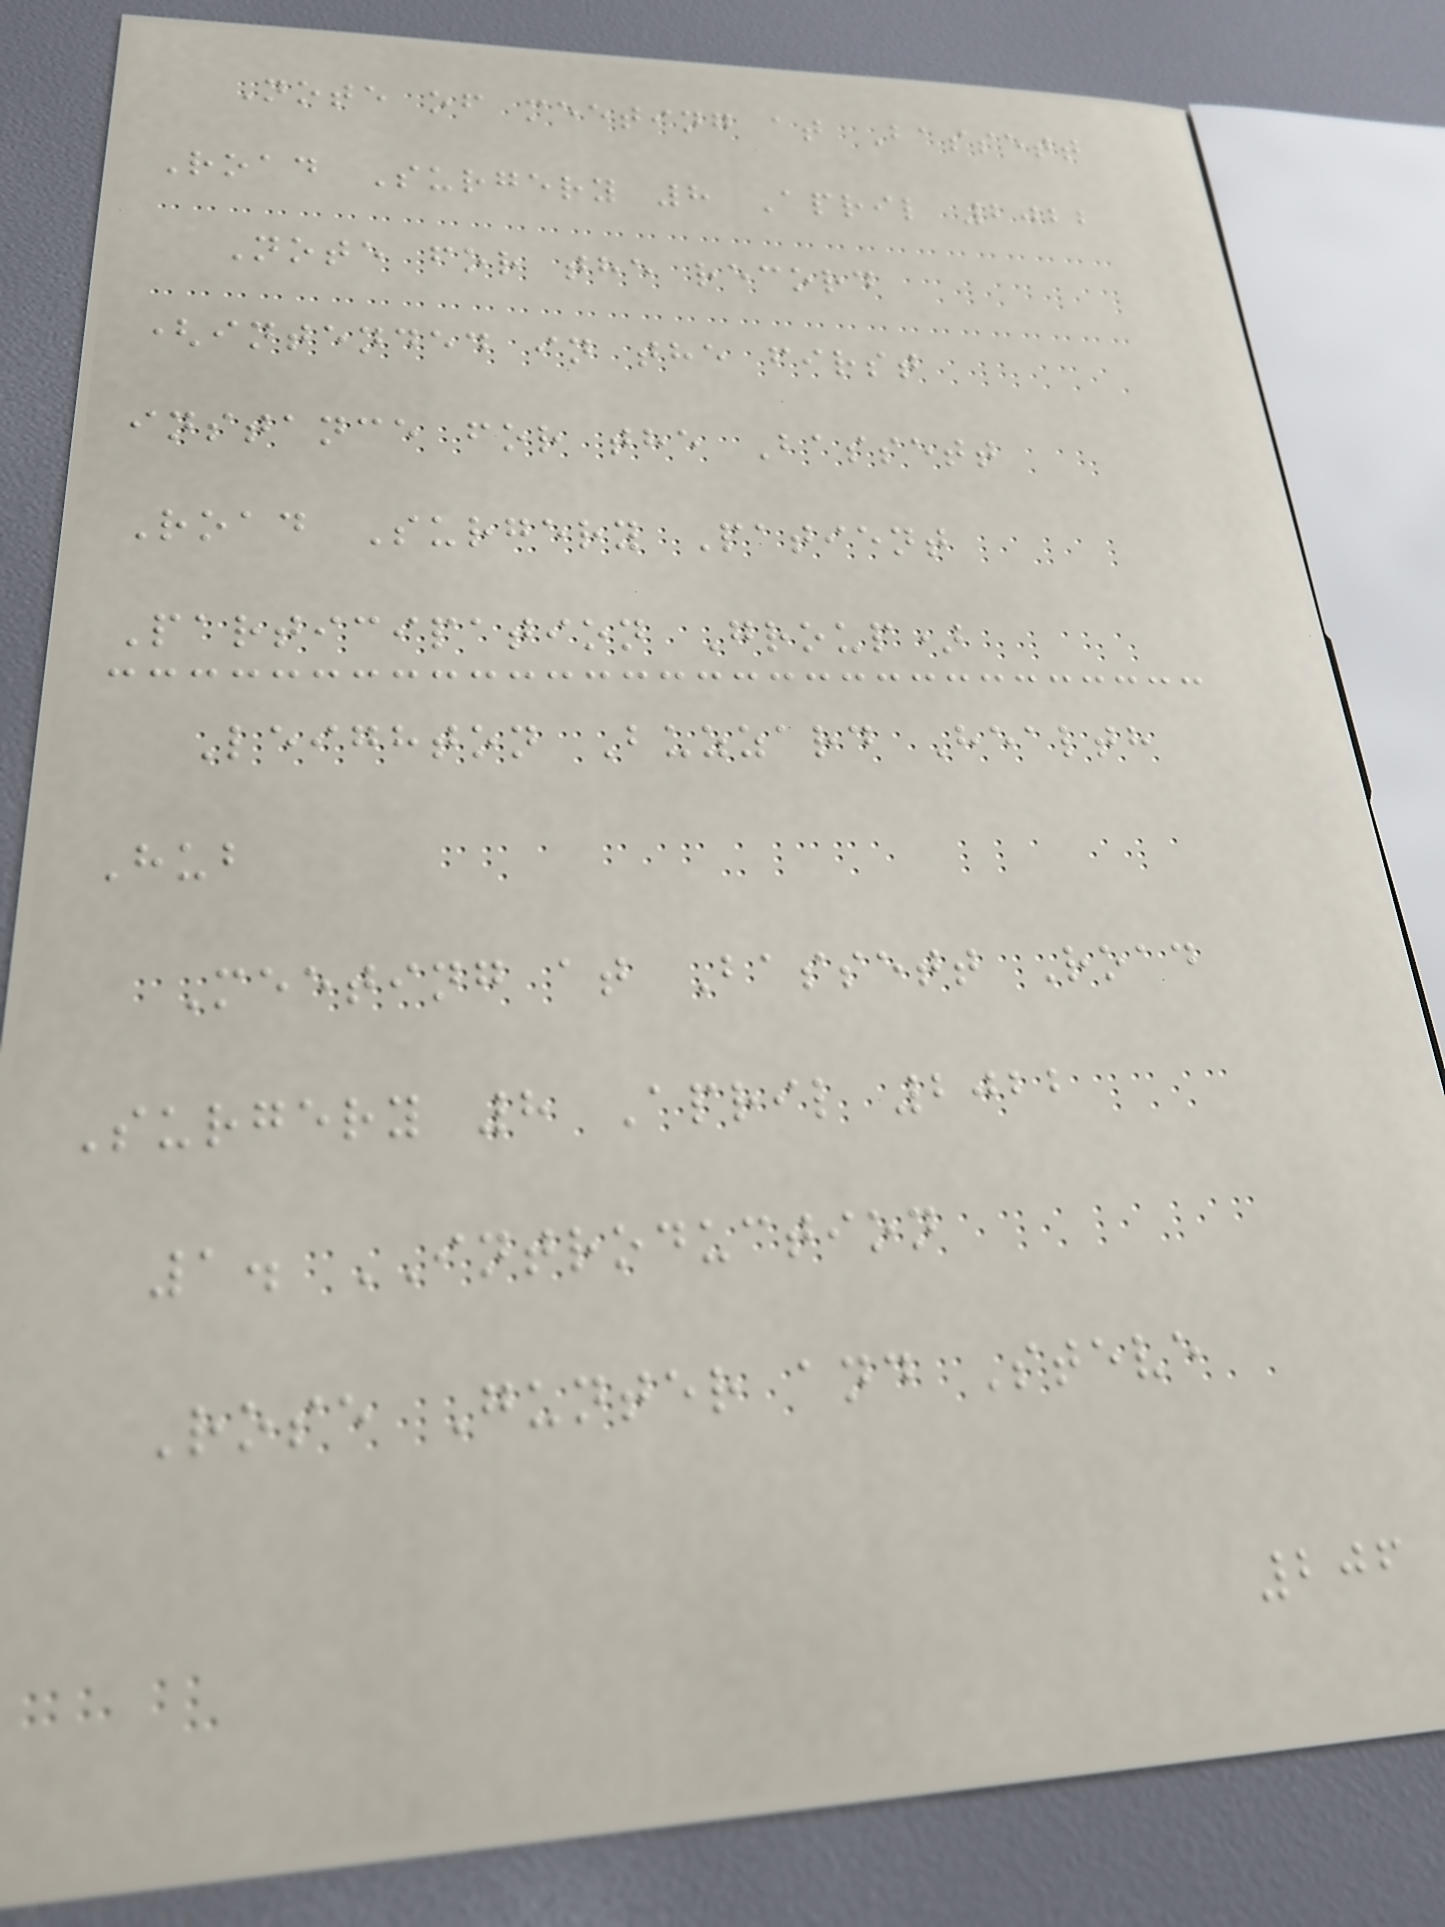Note of meeting at Bassett
Road Surgery 8 April 2022
Note for the record
(intended in the first
instance for the Bassett
Road Surgery Patient
Participation Group)
Leighton Buzzard Health
Hub
Meeting at Bassett Road
Surgery 8 April 2022
1. INTRODUCTION
Rose Gunter and Steve
206
